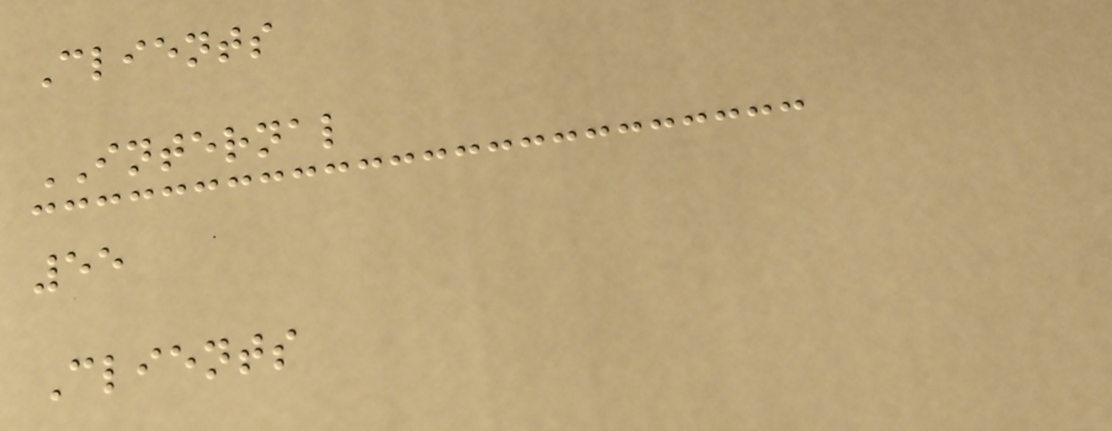Clients
INTERNAL
55
Clients
